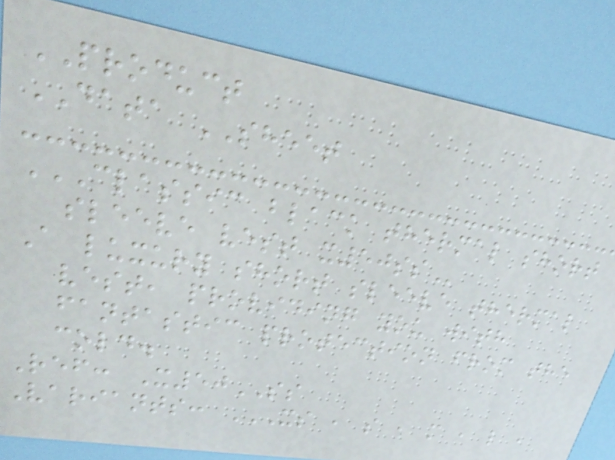PRODUCT
DATA SHEET
CLASSIC BLACK THERMAL SHORT
SLEEVE VEST X50SS
A luxury short sleeve thermal
vest, providing you with
fantastic protection from the
cold.
Ref: X50SS
Variants: XS , S , M , L ,
